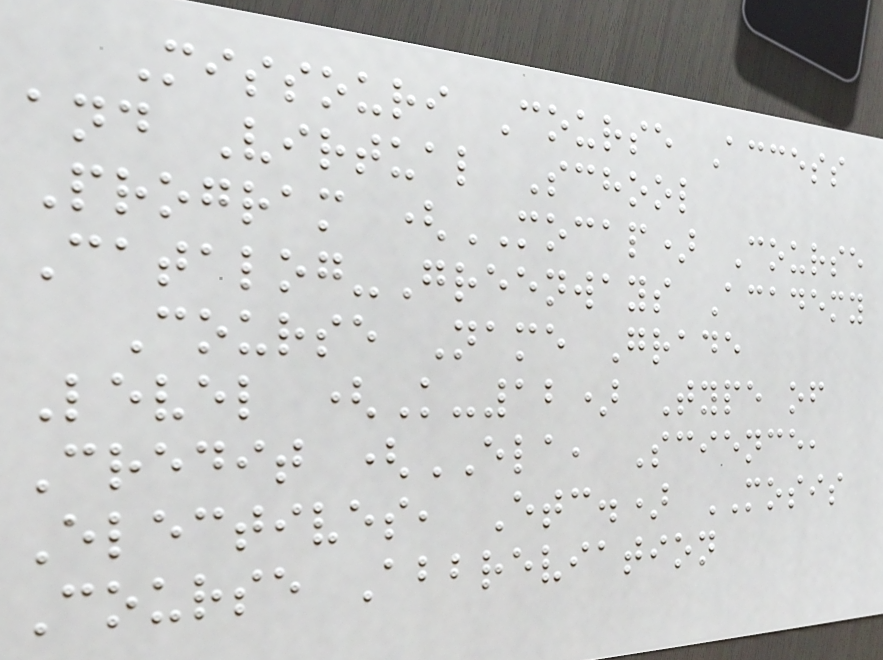Missouri Course Access
and Virtual School
Program (MOCAP) Course
Catalog-Greenways Academy
Course Name Grade
Level (K-12) Type of
Credit (ELA, Science,
Electives, Etc.) MOSIS
Course Abbreviation
